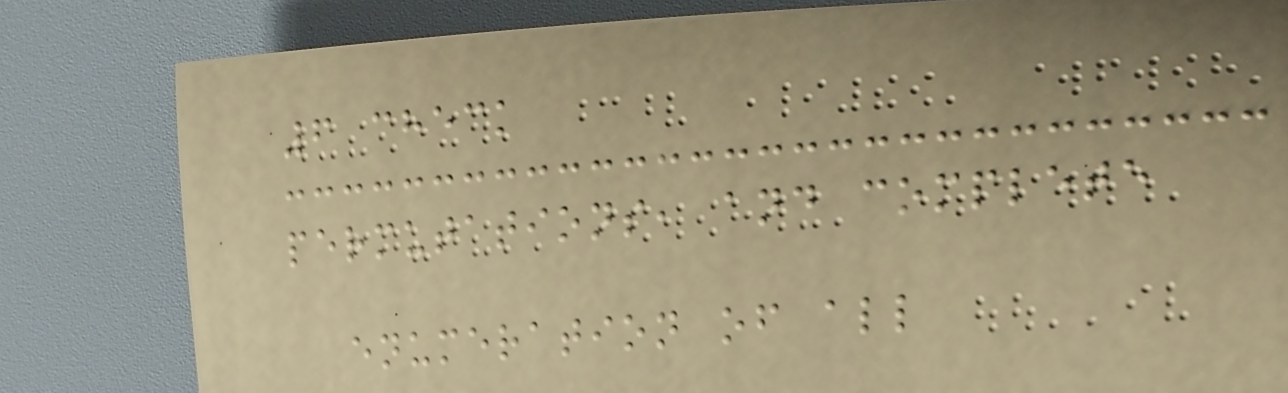6 check
permutations, and complete
enumeration of all
